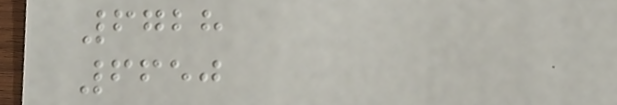6728
6650
